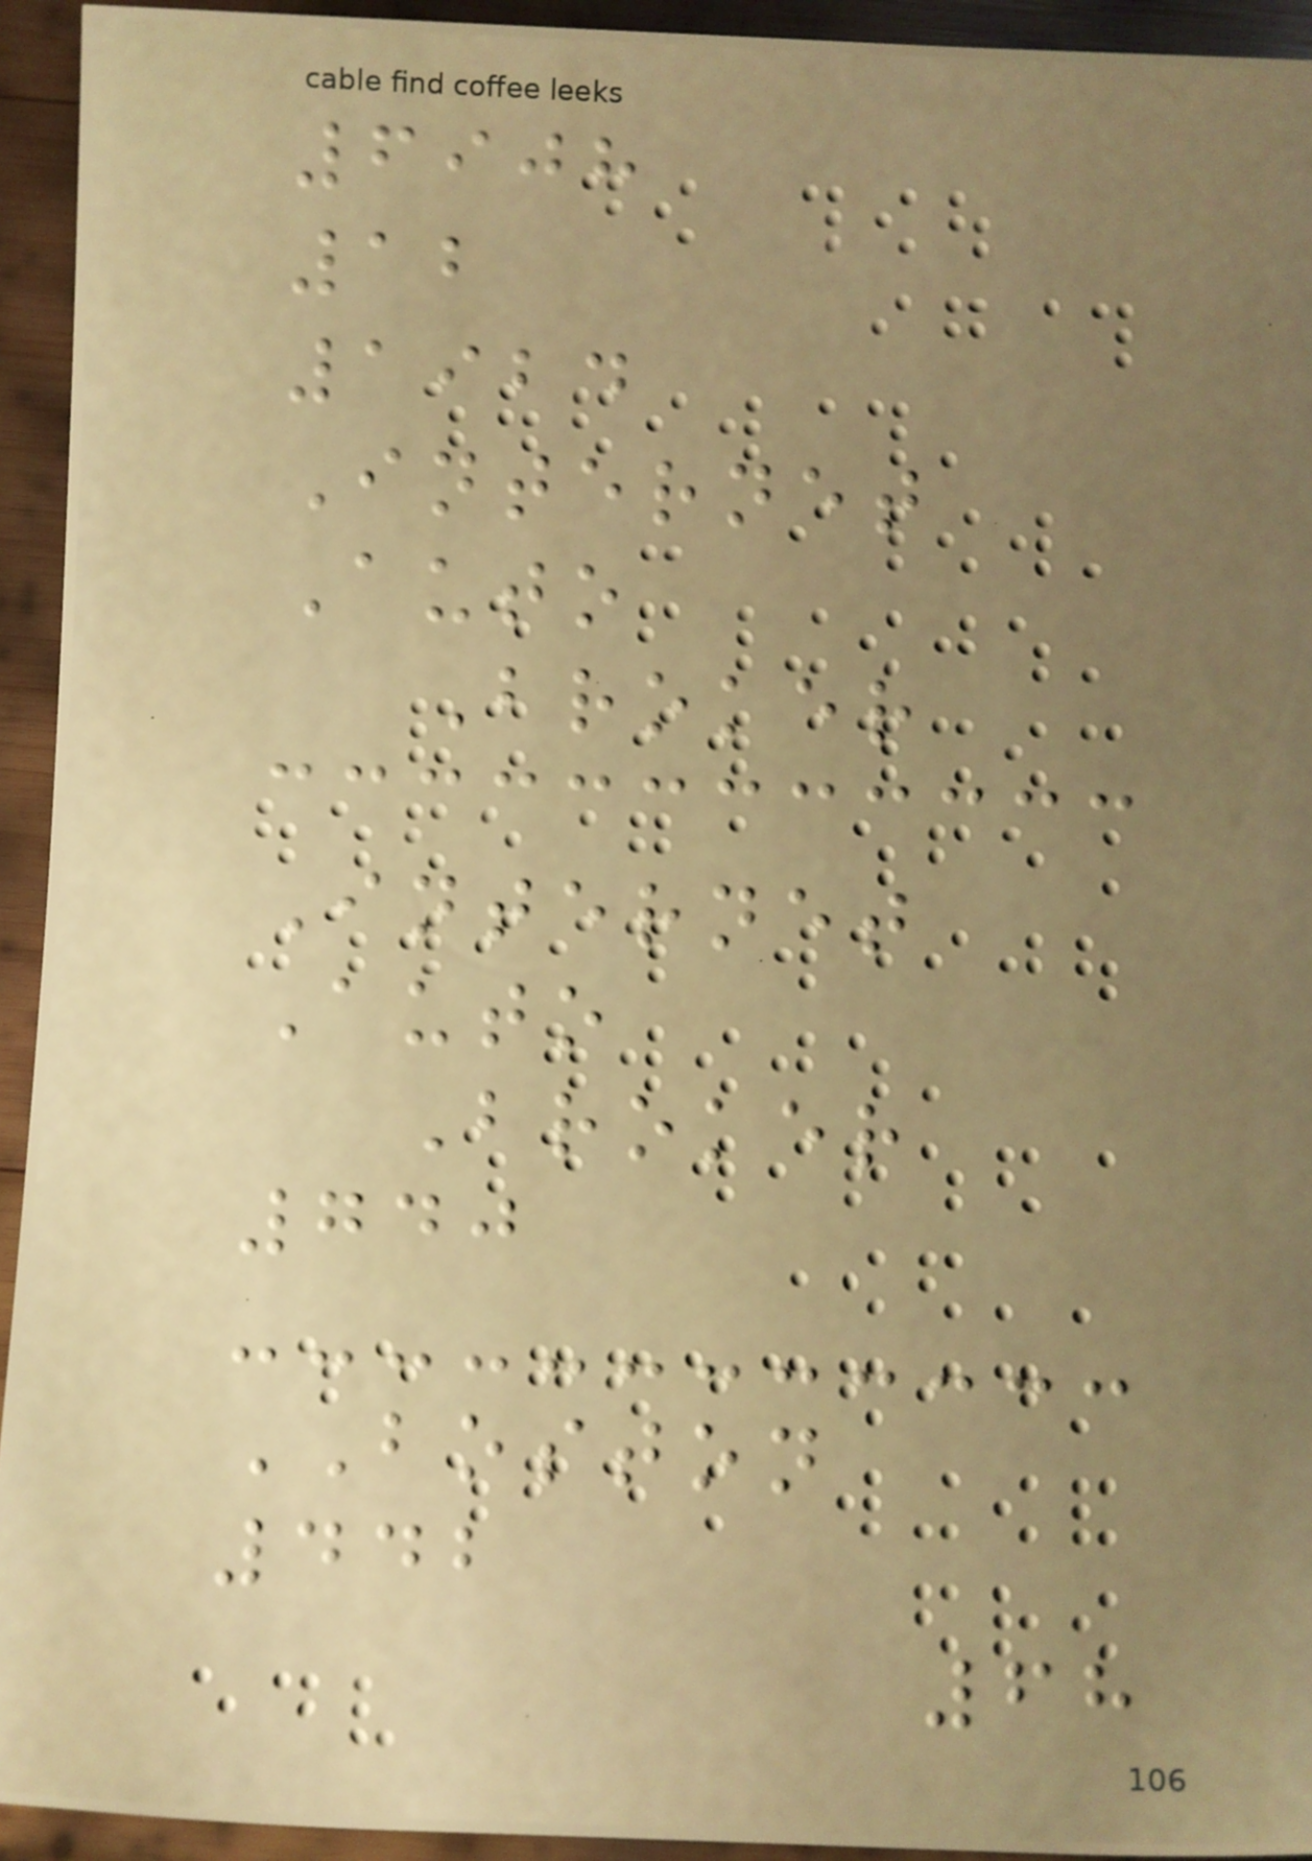6908
12
1924
Internet
Auto
Broker
Internet
Auto
Broker
740
BOSTON
442
68
